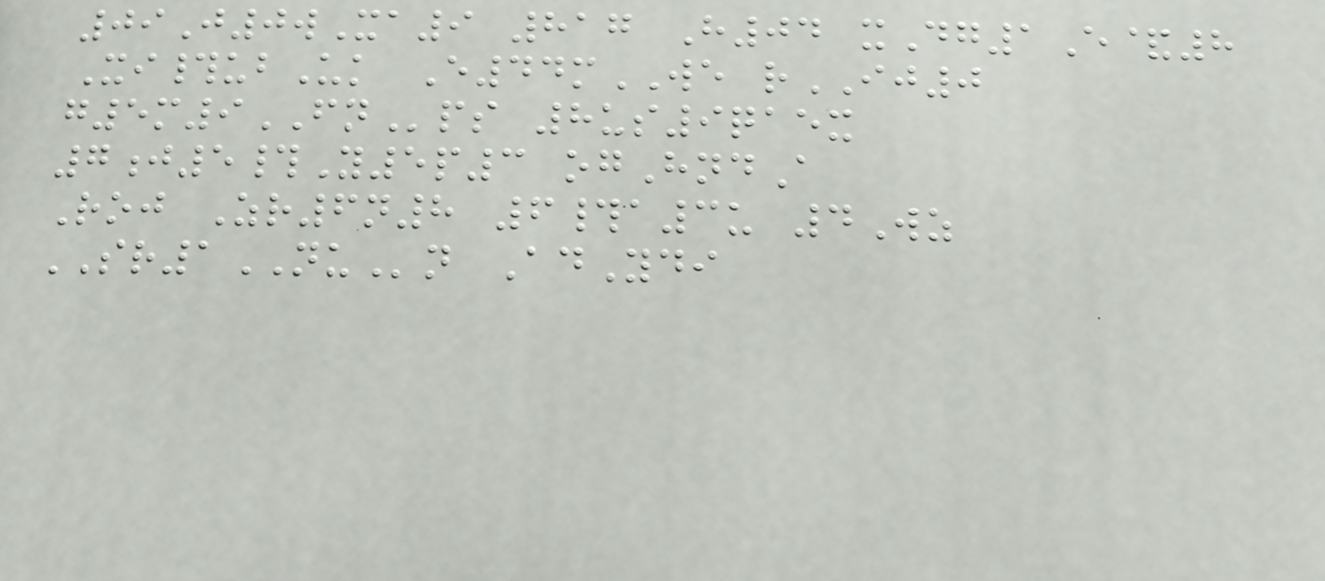09J0wXa9 817 H04 xDg1E&8
Xi#ubUk E44mWE rIJ0
g5m9FNps 8us9qaex
7j5#Y5p3 ogHndA
Roj Zr6n8 6#a3u 4Wz
SR1NUn AdYdi
